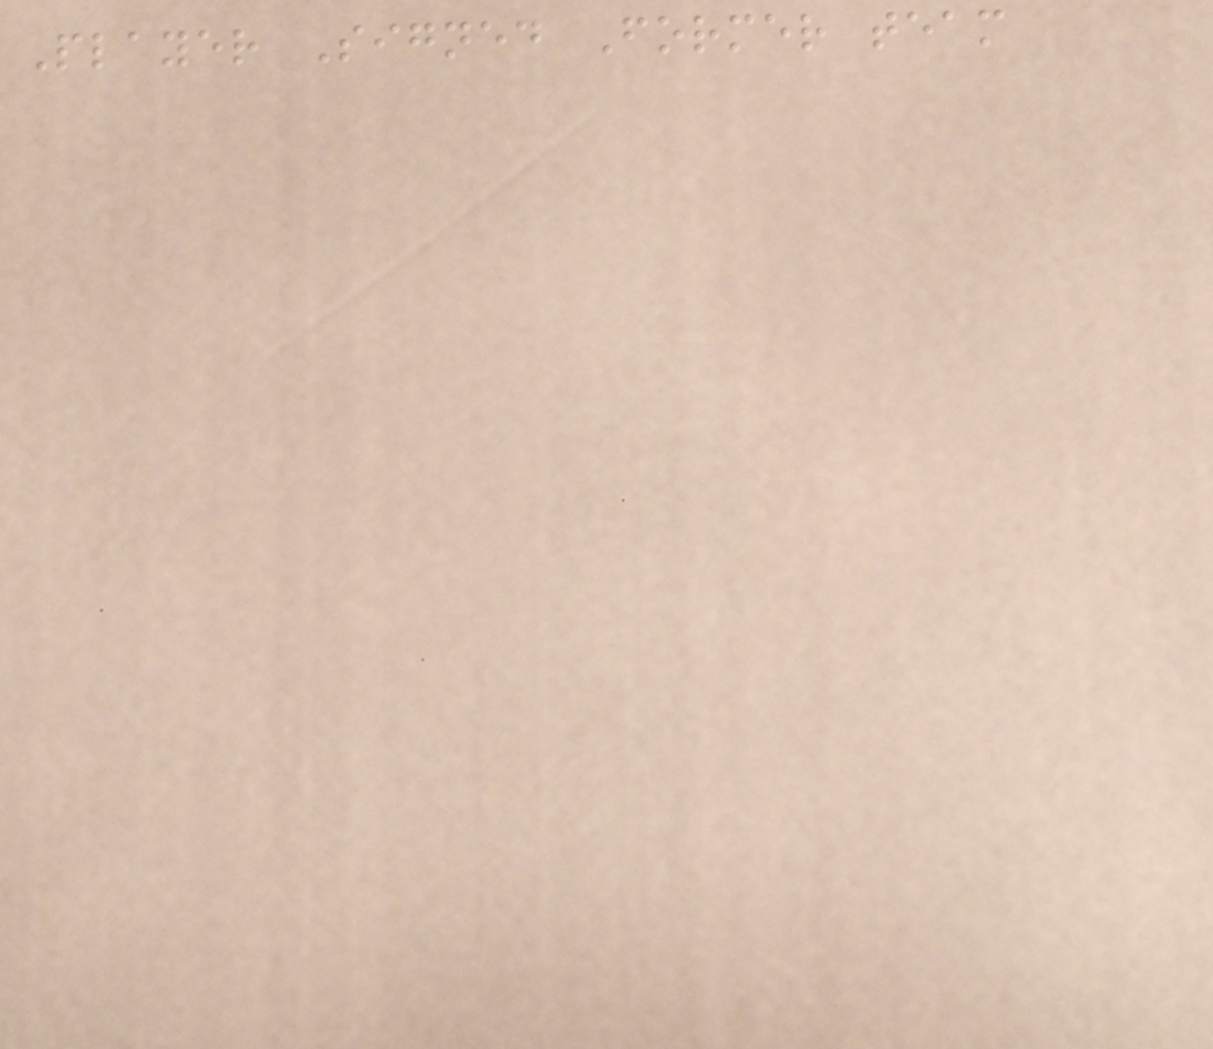Player Signed Former team
